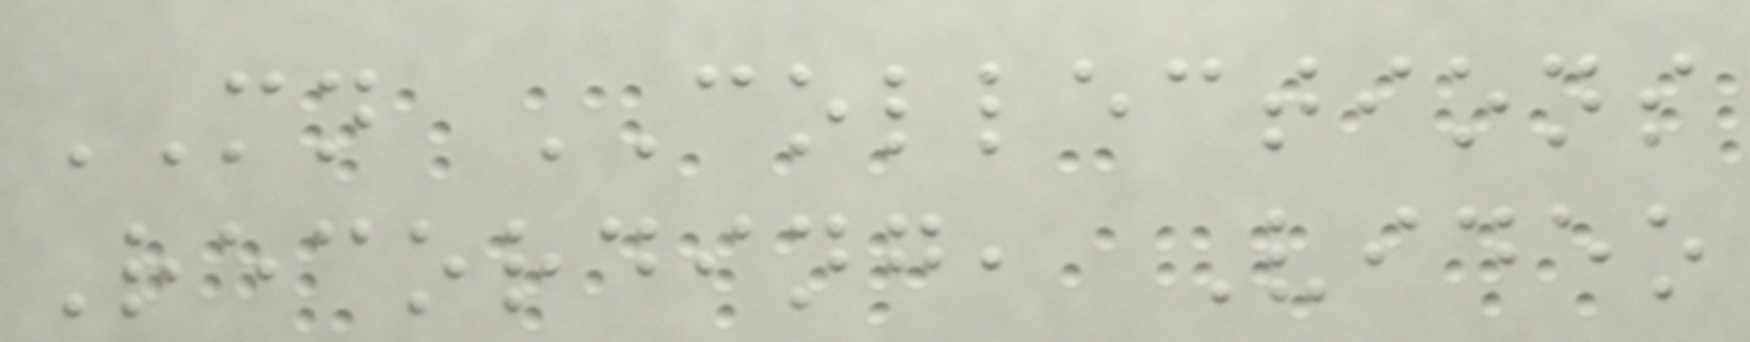MN COLLECTIONS
Recording, Video
